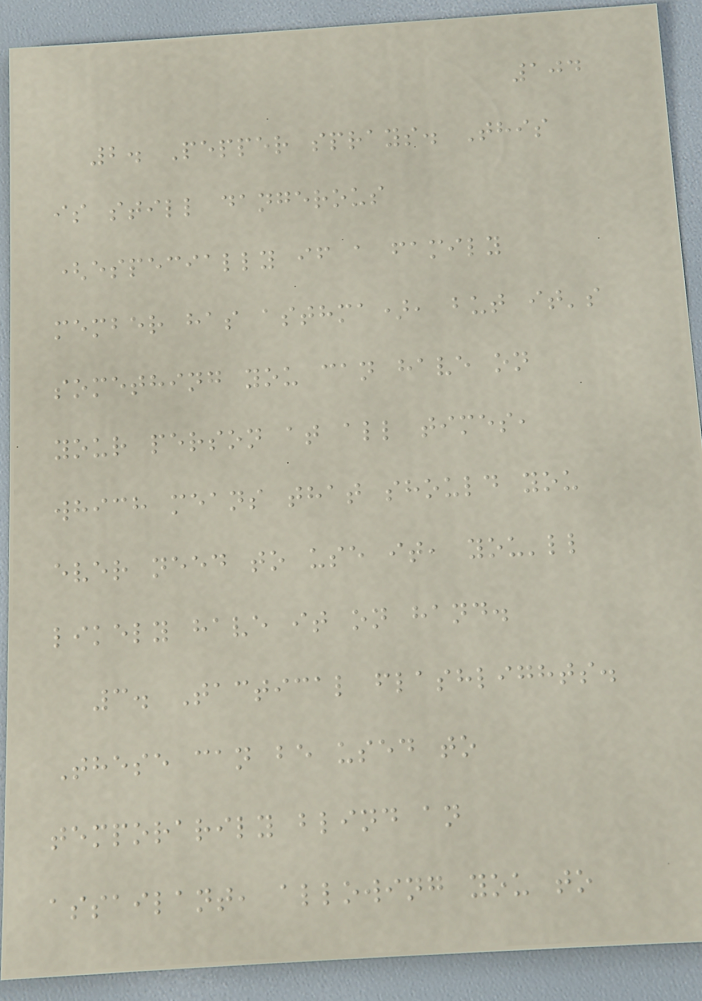104
2. Pepper sprays. This
is still dangerous
(especially if a family
member has asthma), but it's
something you can have on
your person at all times,
which means that should you
ever need to use it, you'll
likely have it on hand.
3. Tactical flashlights.
These can be used to
temporarily blind an
assailant, allowing you to
